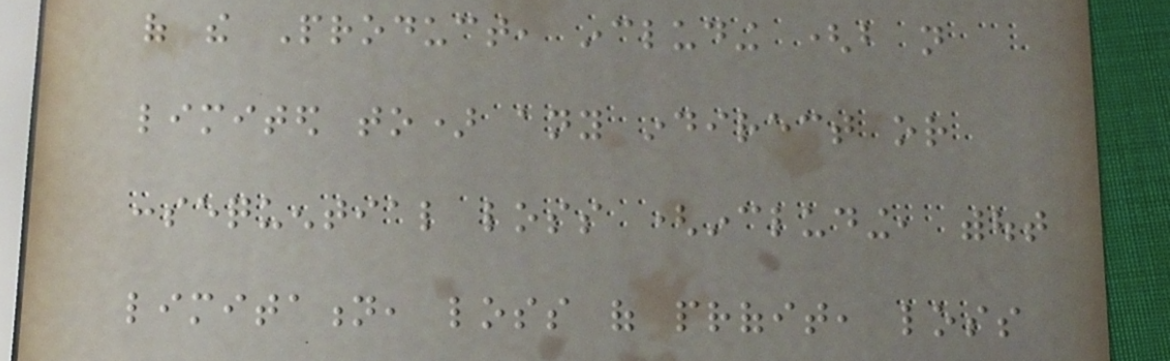of the Product, including (but not
limited to) any indirect or
consequential loss (including, without
limitation, loss of profit, loss
